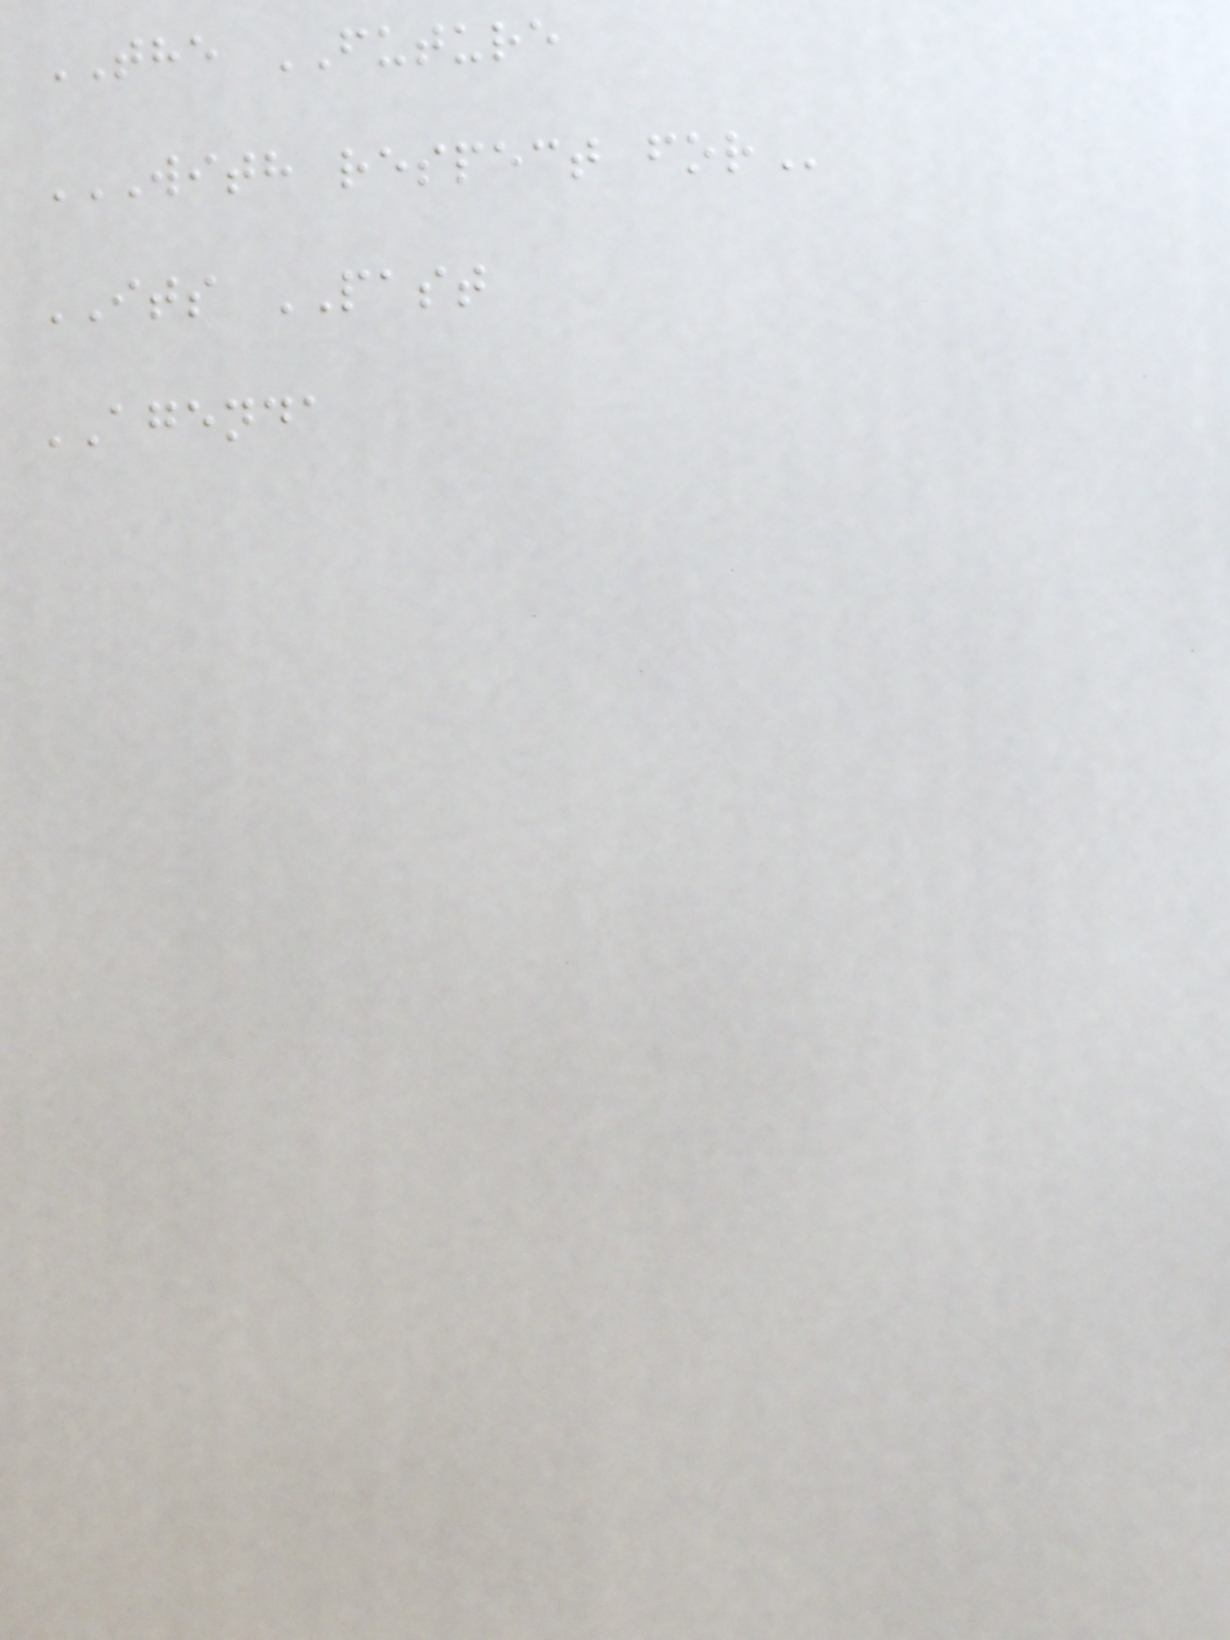THE FUTURE
WITH RESPECT FOR
ITS PAST
AGENDA
